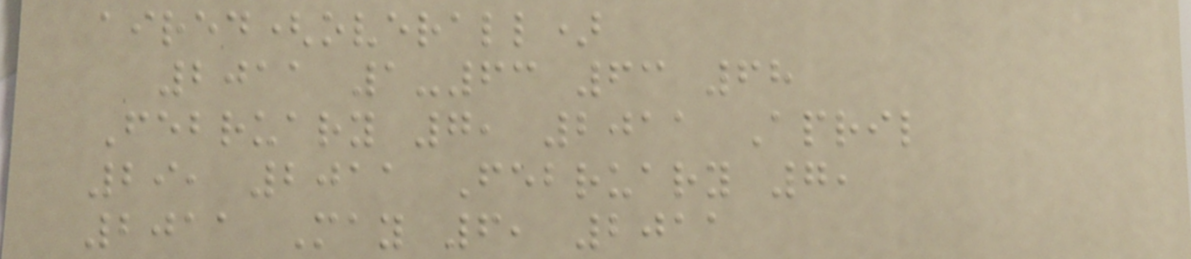aired(overall)
2011 1-63 63 68
February 7, 2011 April
29, 2011 February 7,
2011 May 6, 2011
